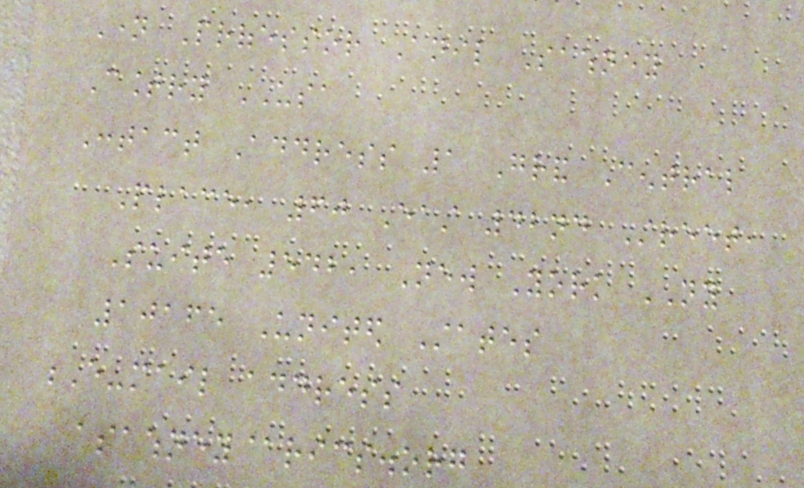Name Professor Anil Sawhney
Country USA
Contact Address 1 Grand Central
Place, 60 East 42nd Street,
Suite 542, New York NY
10165 United States
E-mail address
asawhney@rics.org
